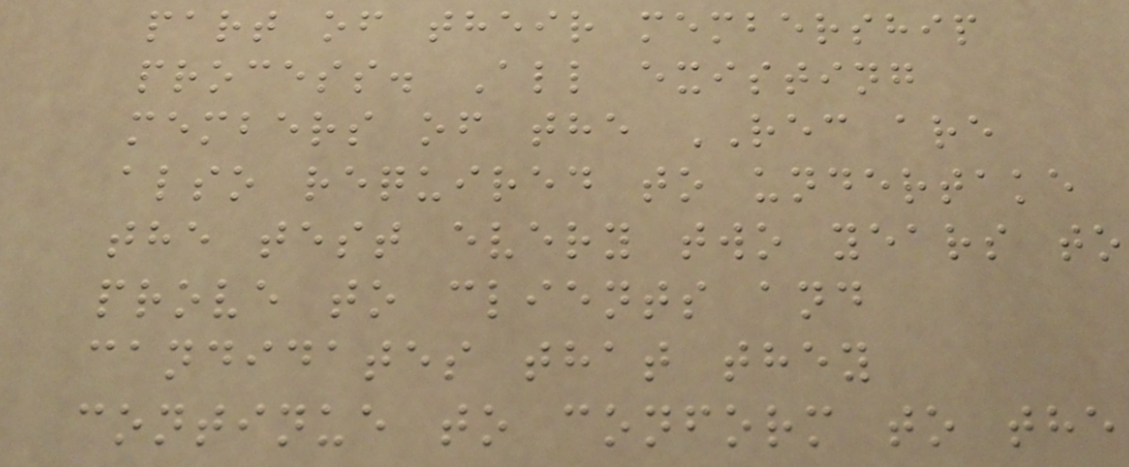part of their membership
process. All existing
members of the REC are
also required to undertake
the test every two years to
prove to clients and
candidates that they
continue to conform to the
